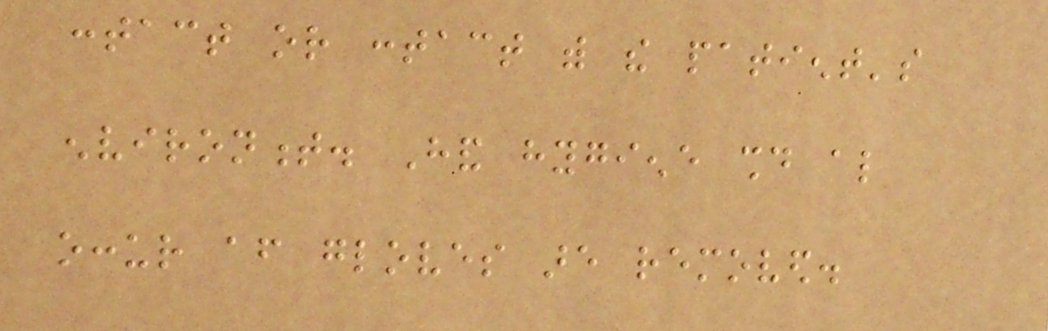contact or contact with the patient's
environment. Hand hygiene should also
occur after gloves are removed.
